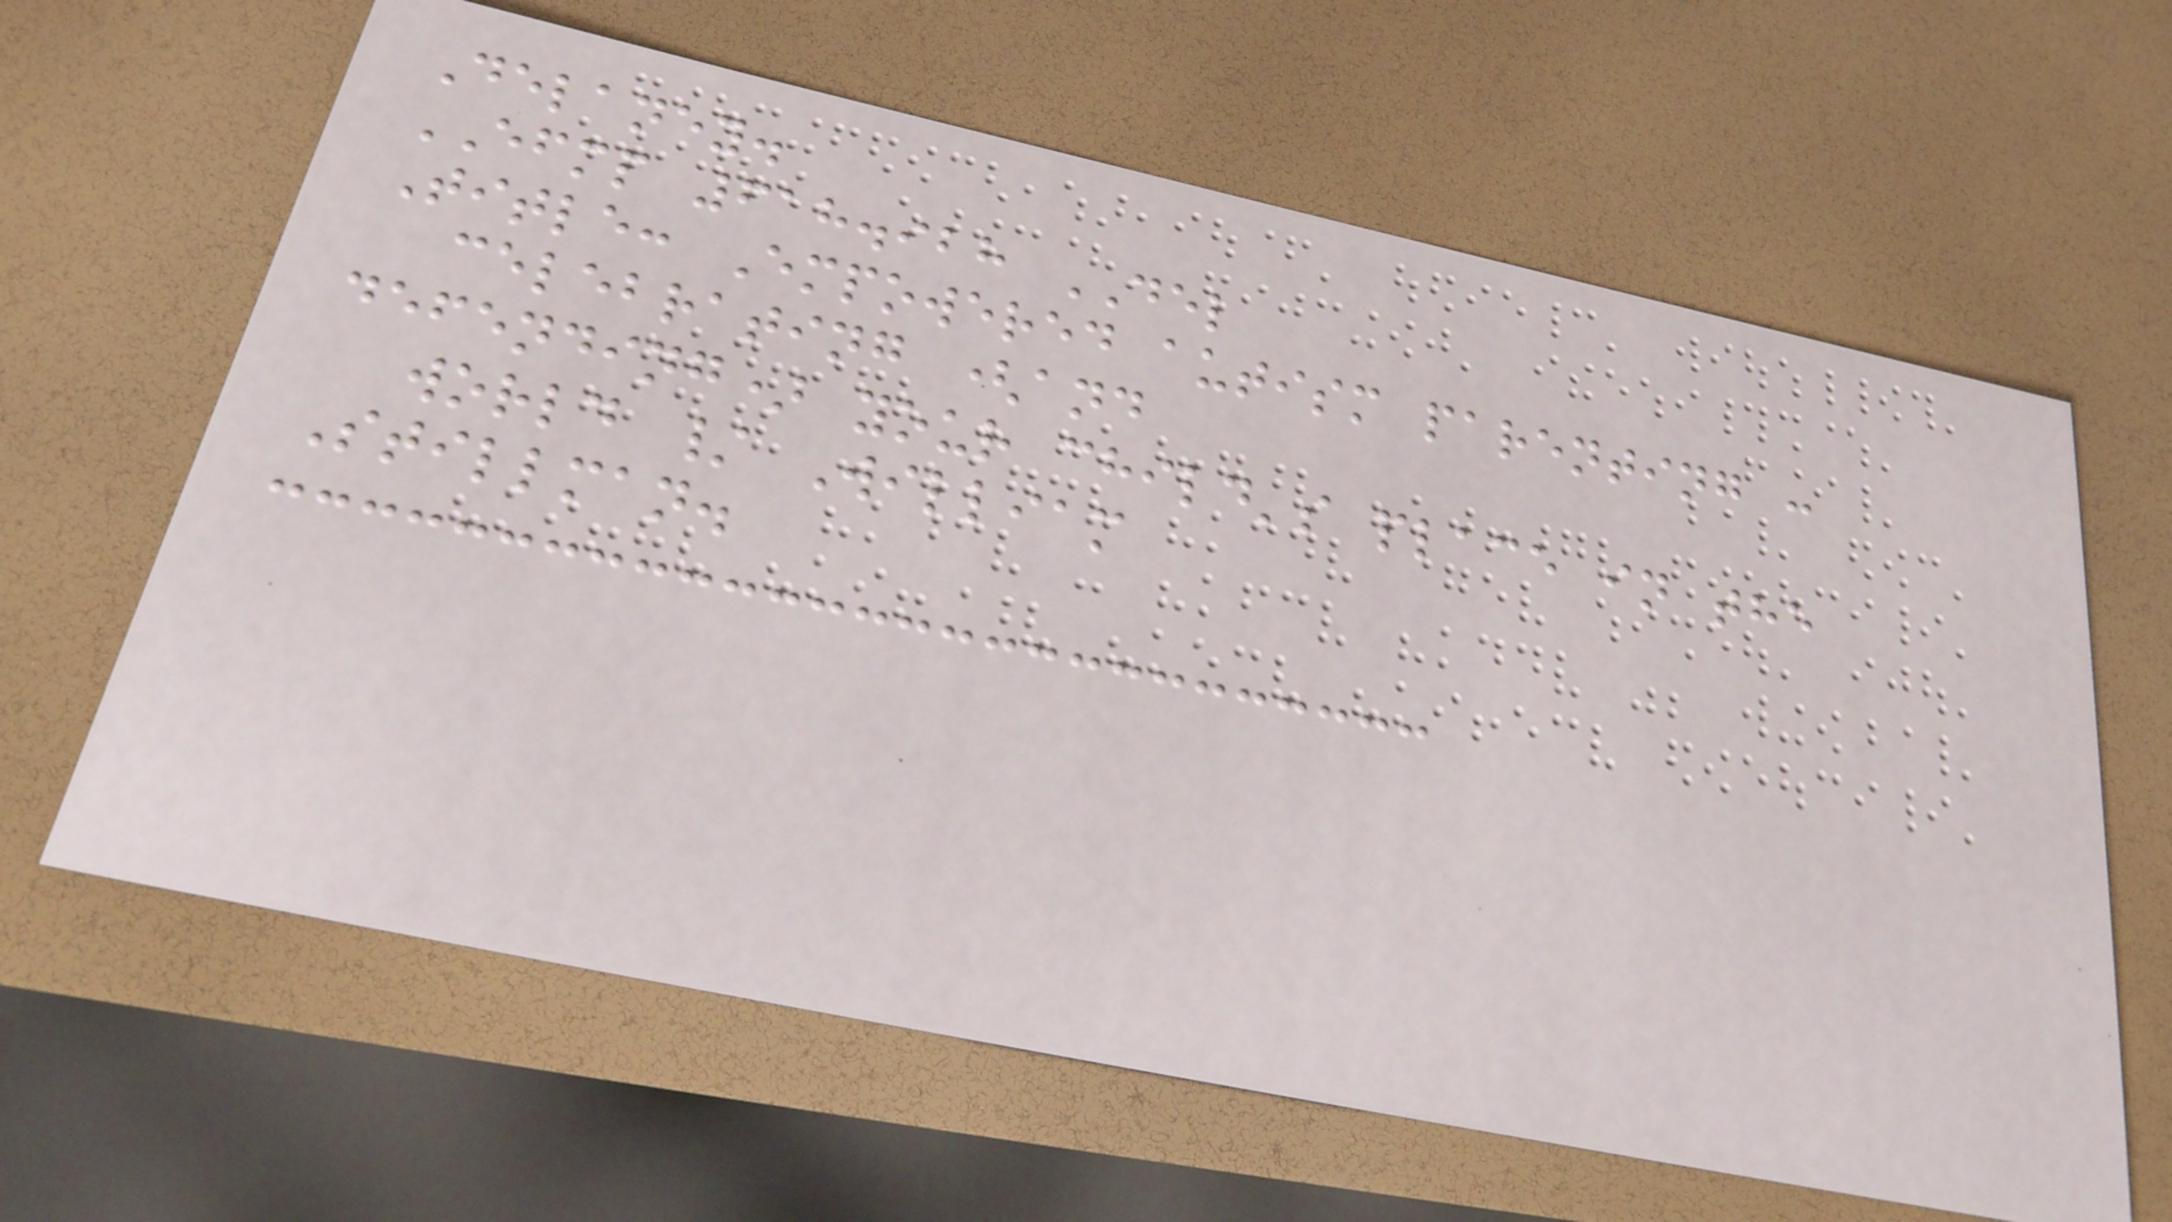Delaney.
EFMP 618.928 DEL
Title: Empowered autism parenting :
celebrating (and
defending) your child's place in the
world / William
Stillman.
